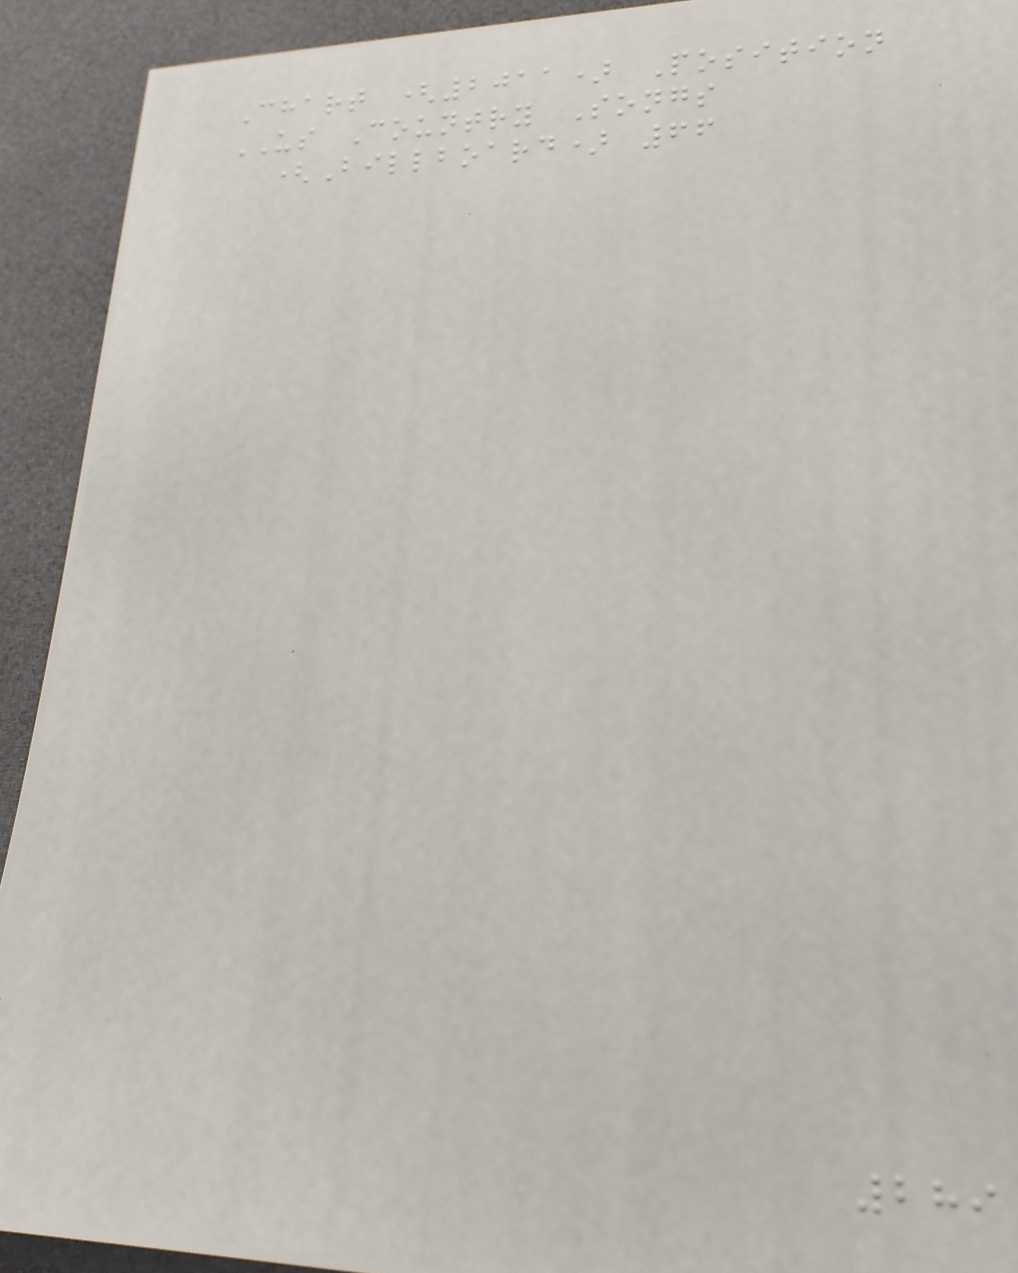Chart (2011) Position
US Country Songs
(Billboard) 66
289
